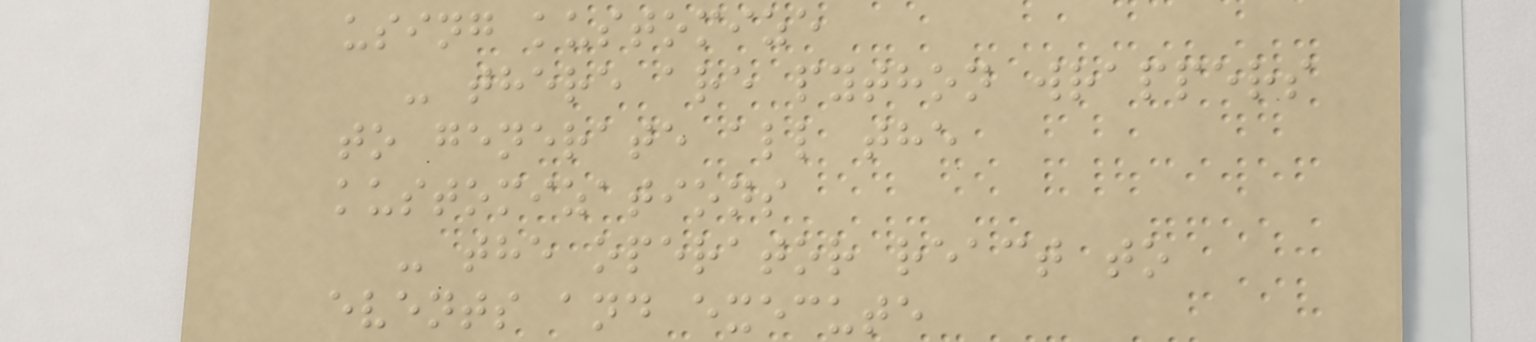using kustomize
- there are python wrappers
to generate all the
kustomizations
- the operator react to
events and execute
